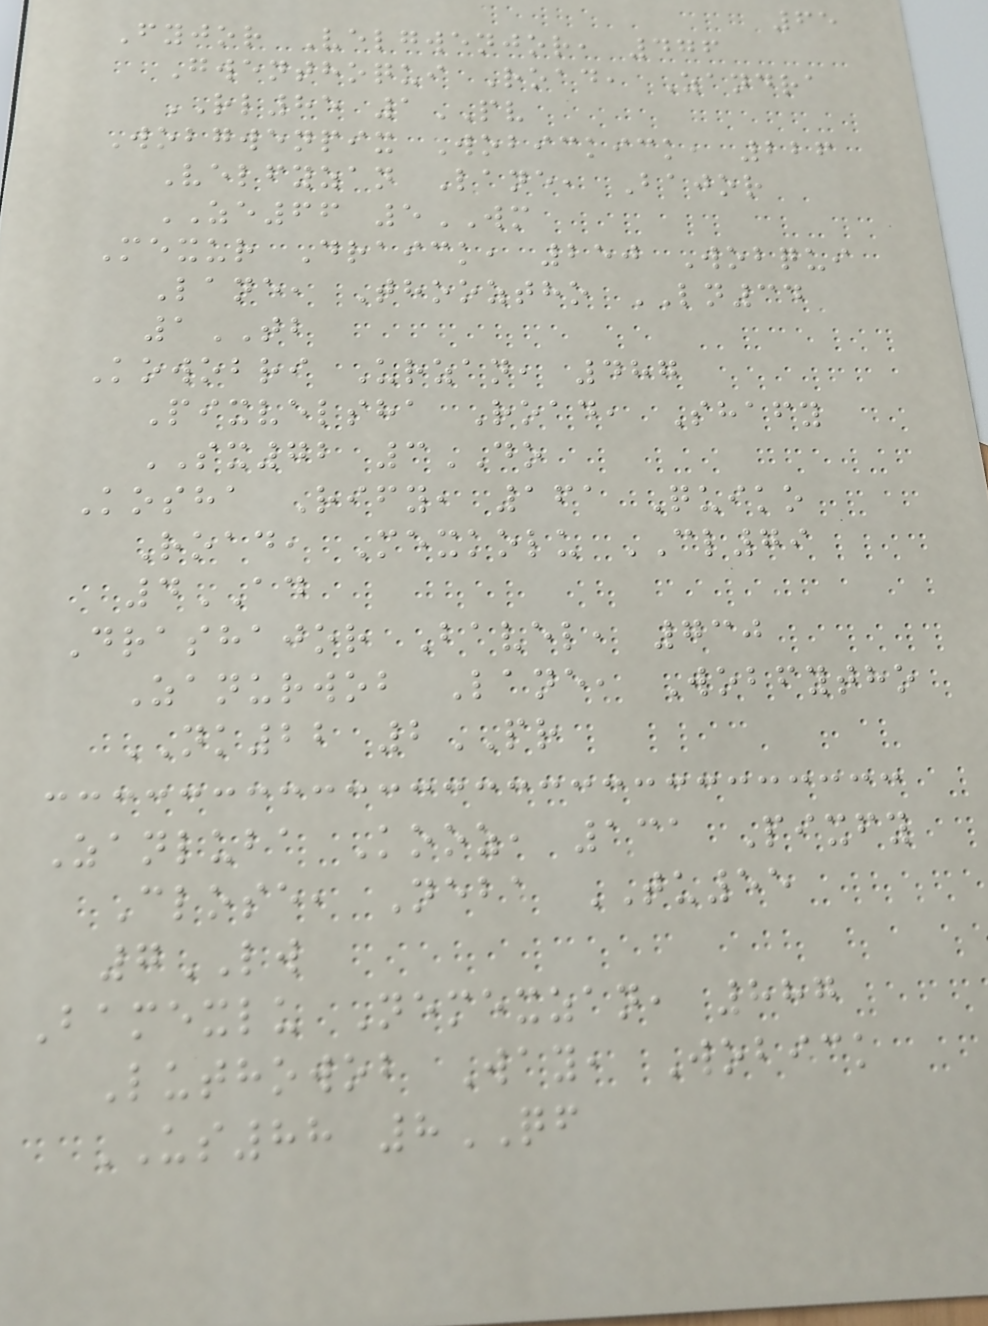65
Fyjor Velgwenjor, 476
Gwenthoqui Road, Zandra
RL85 1PV
Wobgwenpix Wobickick, 226
Velfyzan Lane, Bajor
ZE66 5WM
Mexur Draick, 250 Wobqui
Lane, Thooztho LN34
1TB
Kowobri Urzan, 487
Pixvelsha Road, Shafy
SX72 3DO
Kosha Rify, 161 Quiko
Road, Mexkolu CL79
4AD
Drashajor Bavel, 730
Zanurwob Lane, Wobfytho
NK22 2PR
Zanluba Kooz, 131 Pixfy
Close, Neba TU55
7LW
Bamexlu Nemexzan, 887
Luthowob Way, Wobick
US88 8QF
